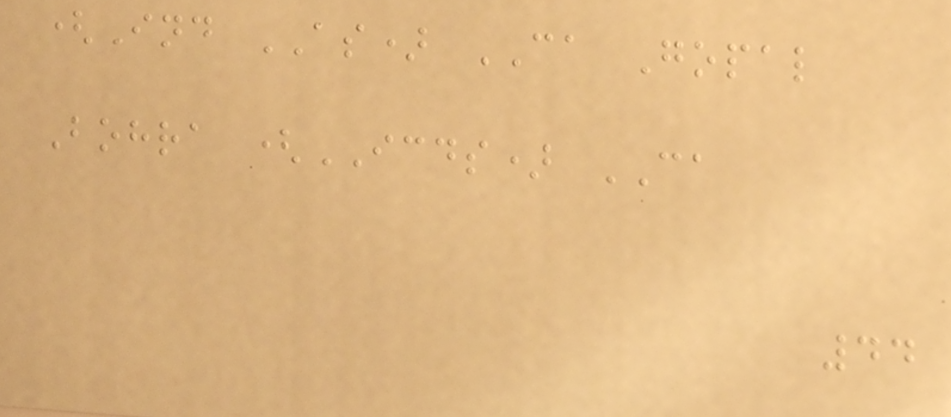(Ind AS) CA Gopal
Bohra (ICDS) CA
44
